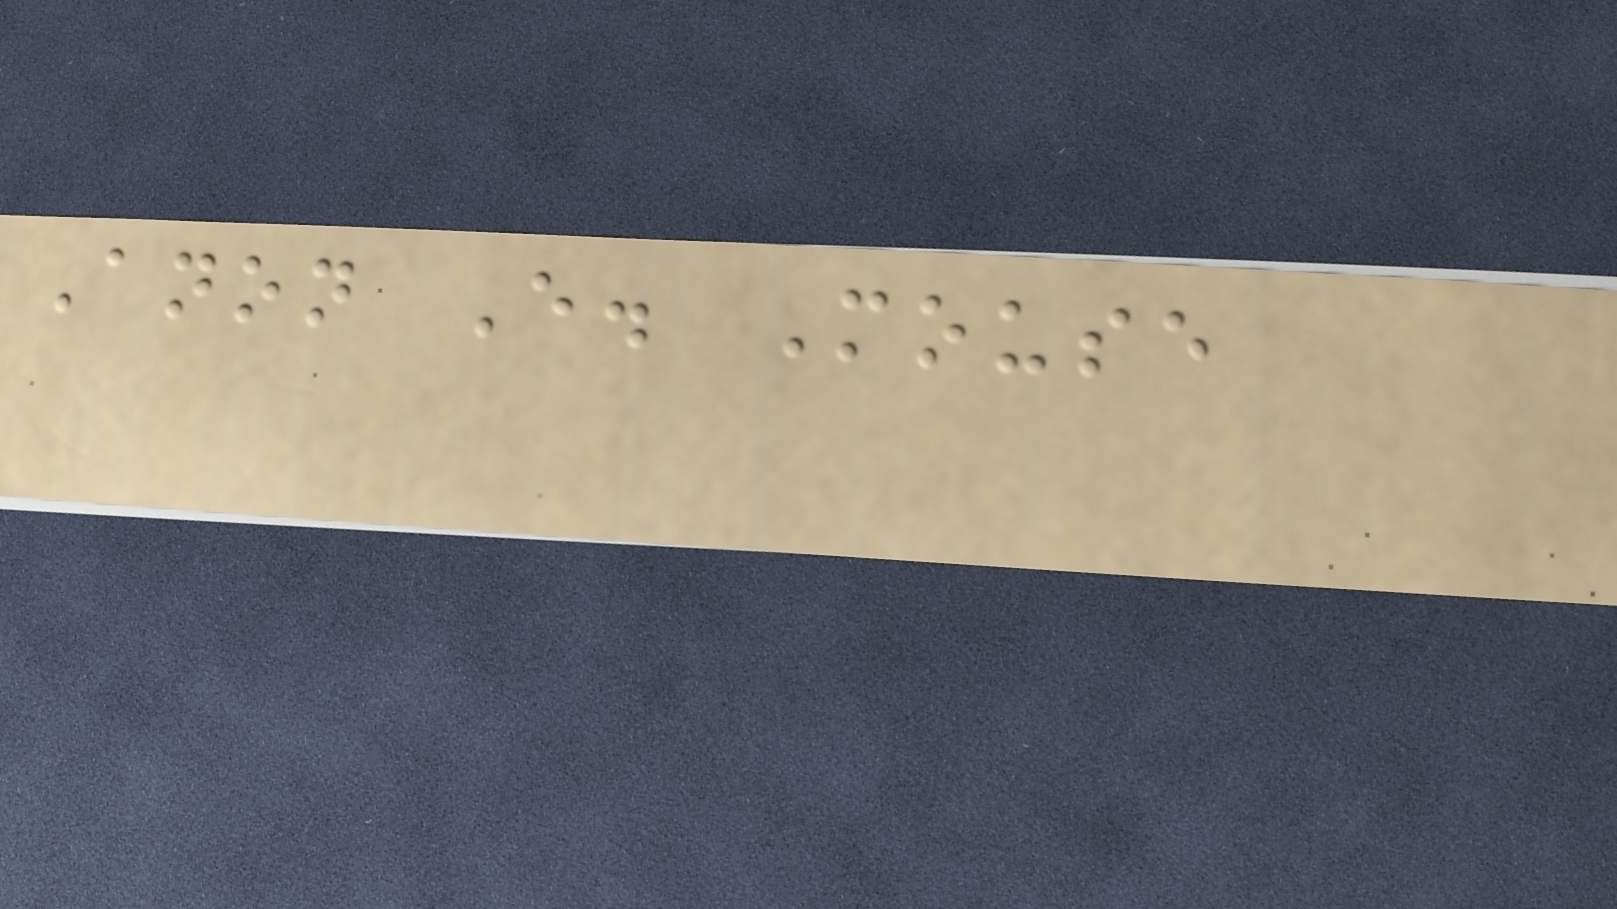Anon E. Mouse
